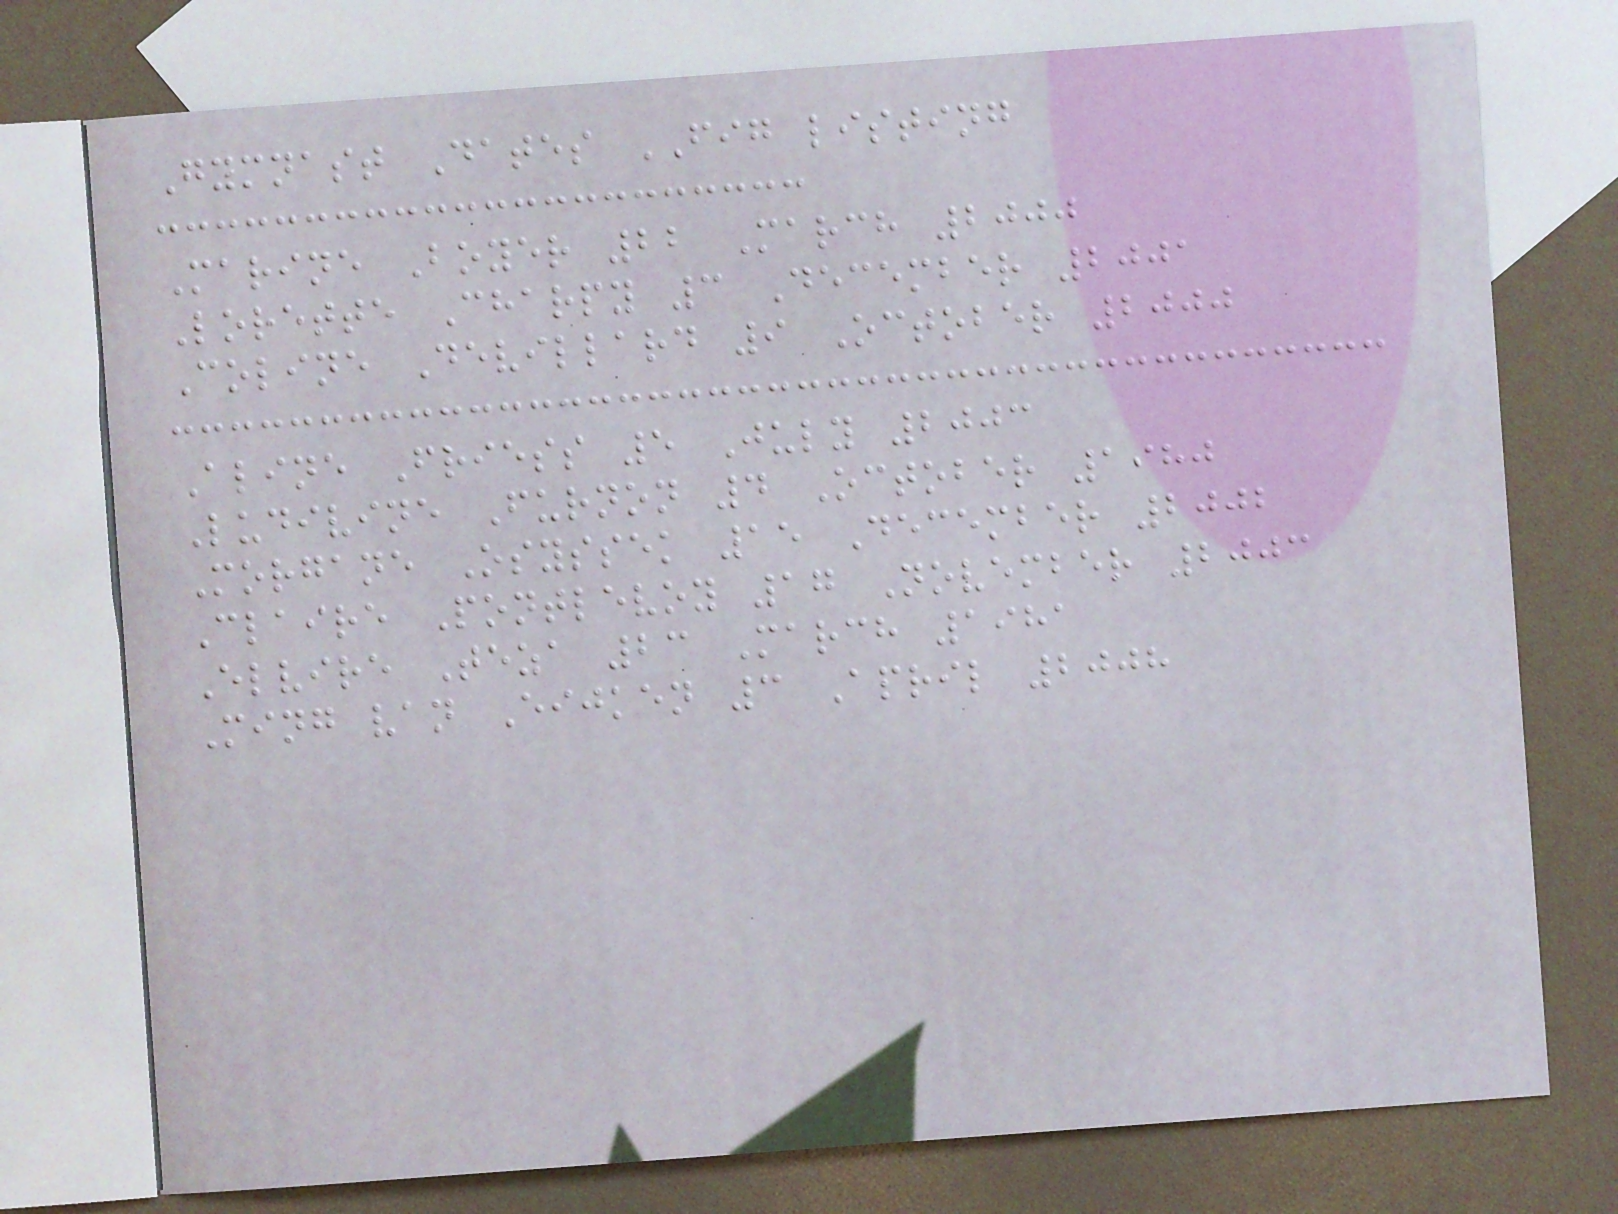Gymnast Dates FIG listing
Marine Boyer 22 March 2000
Lorette Charpy 3 December 2001
Coline Devillard 9 October 2000
Aline Friess 5 July 2003
Ludivine Furnon 4 October 1980
Morgane Osyssek 15 December 2002
Claire Pontlevoy 17 November 2003
Elvire Teza 23 March 1981
Ming van Eijken 3 April 2008
